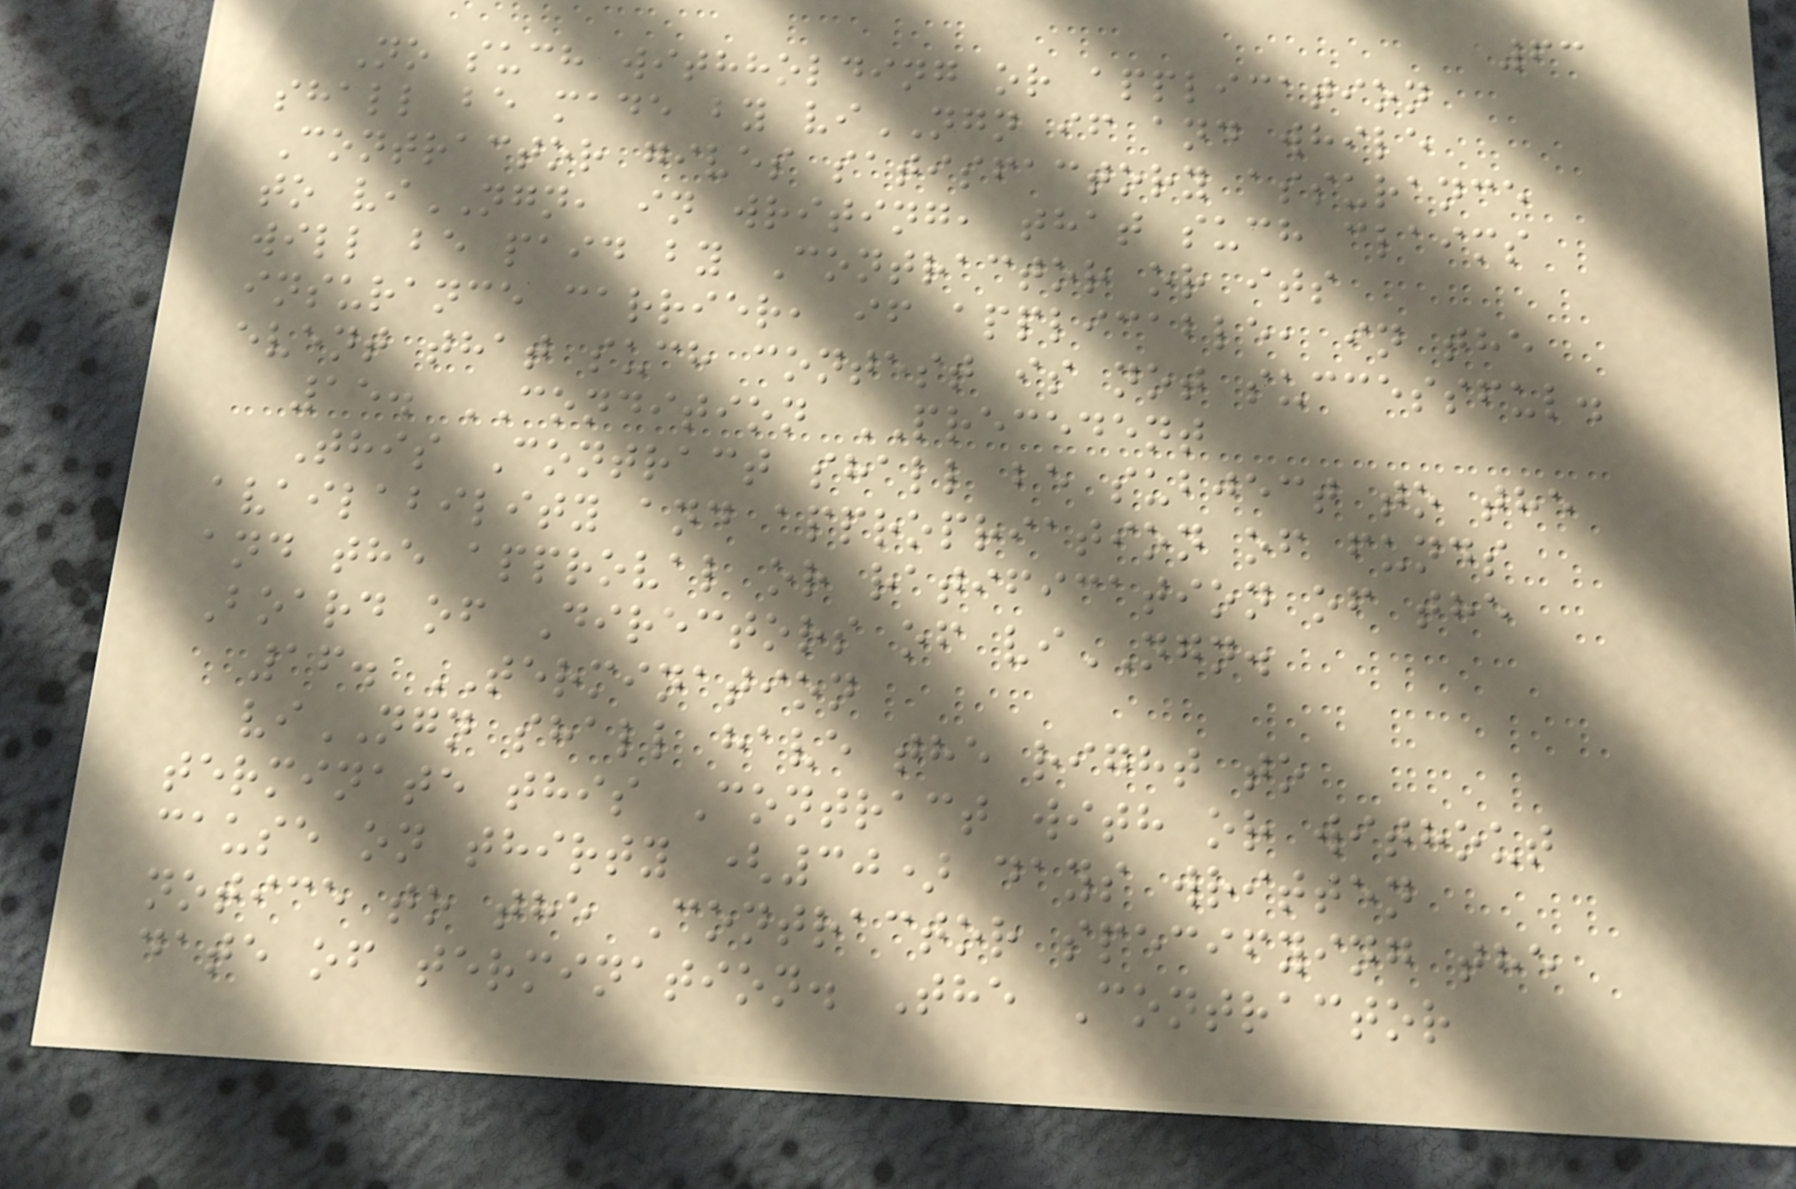63
No such withholding or application
shall be made by viNGN if and while
Contractor gives satisfactory assurance
to viNGN, in writing, that such claims
will be paid by Contractor or its
insurance carrier, if applicable, in the
event that such contest is not successful.
15. CONDITION PRECEDENT
This Contract shall be subject to the
availability and appropriation of funds
and the approval or ratification of the
Board of Directors of viNGN.
16. TERMINATION
viNGN shall have the right to
terminate this Contract with or without
cause on thirty (30) days written
notice to the Contractor specifying the
date of termination. The Contractor
